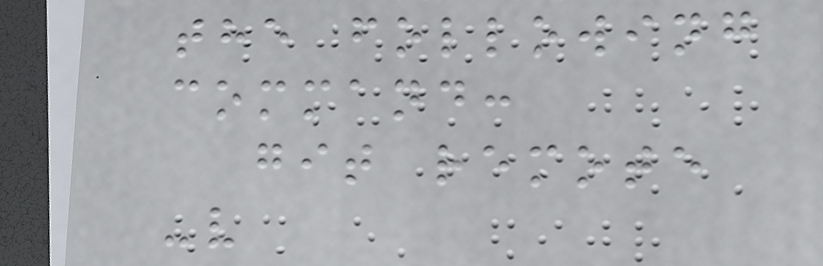the following
command:
git remote
-v
